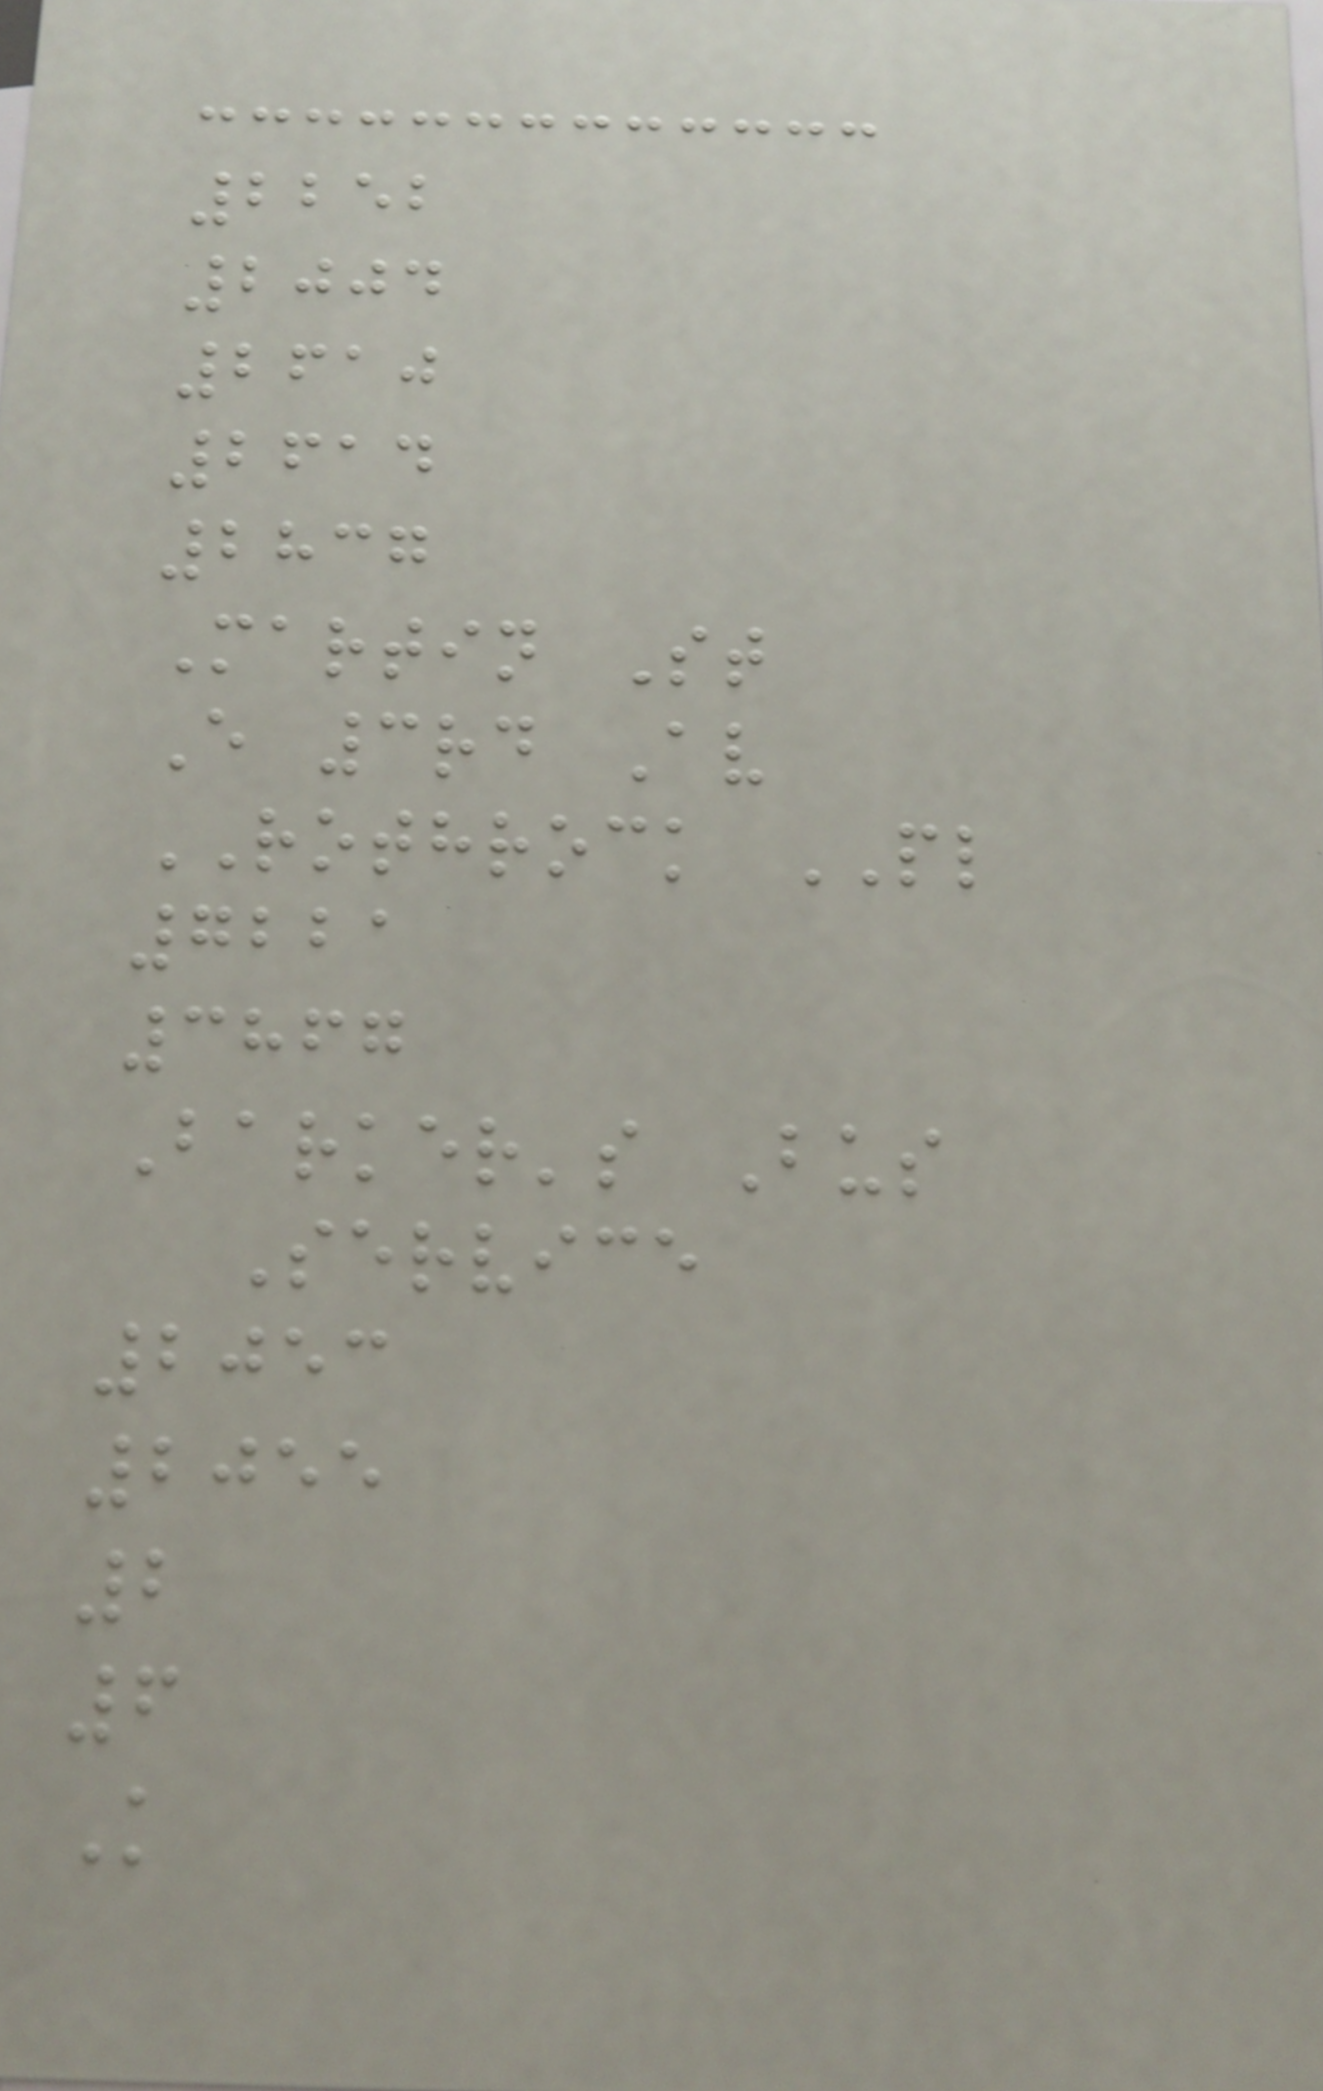2252
2004
2610
2614
2837
Martin St
E 3rd Av
ROTHROCK PL
7221
3867
Barker's Bus
Service
2053
2055
2
6
K
